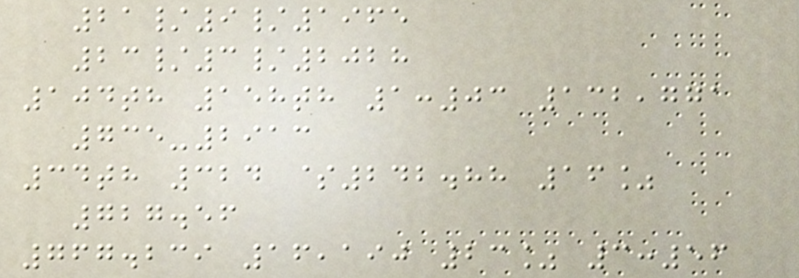21/9/1965
23/3/2028
104th 158th 1:03 132,771
735-2913
34th 324 $242.88 16%
727.56
767.239 16,190 23% 3:56
